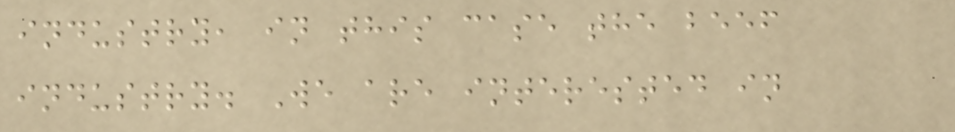industry, in this case the beef
industry. We are interested in
